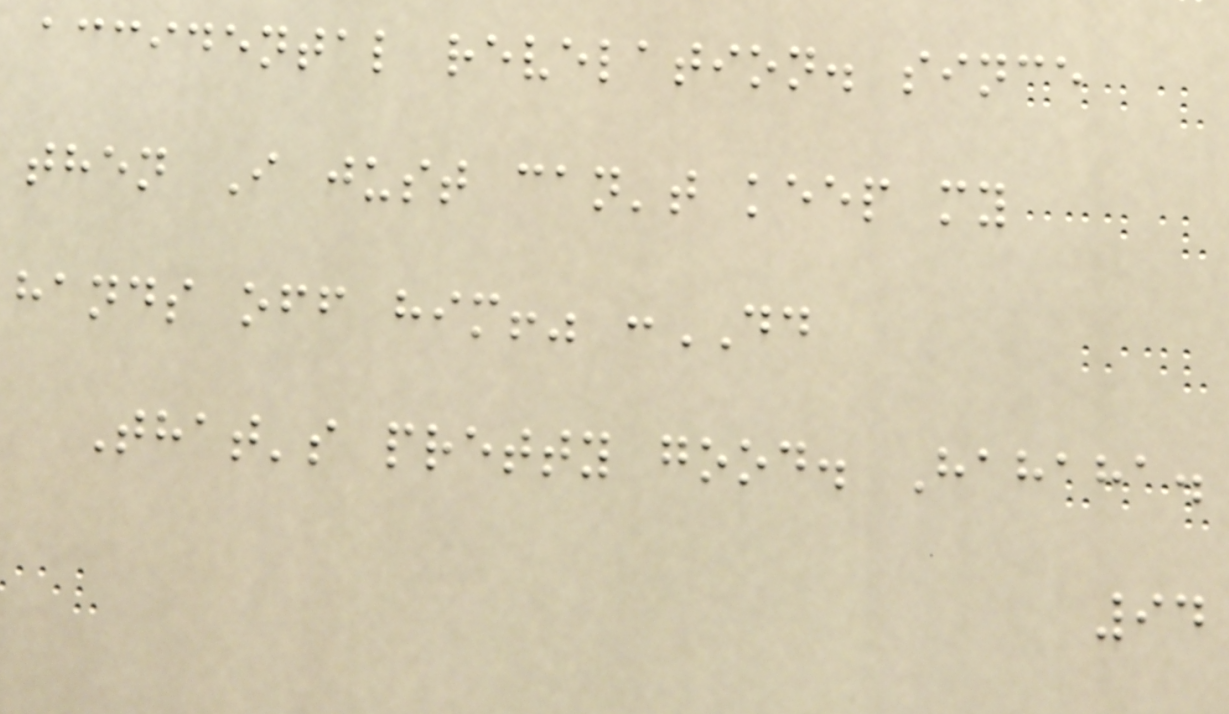accidental revelation. since
then I just can't keep my
hands off him!" :DD
That's pretty good. Hahaha.
94
